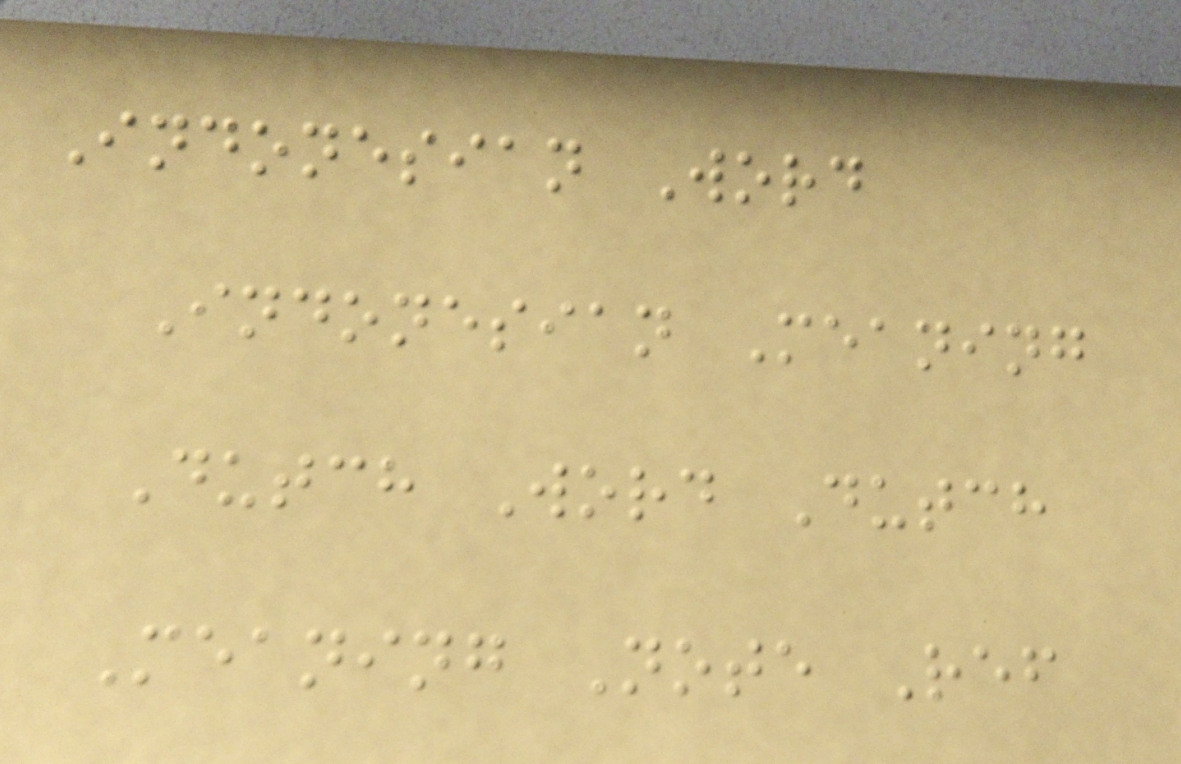Indonesian Word
Indonesian Meaning
Dutch Word Dutch
Meaning Note Ref
